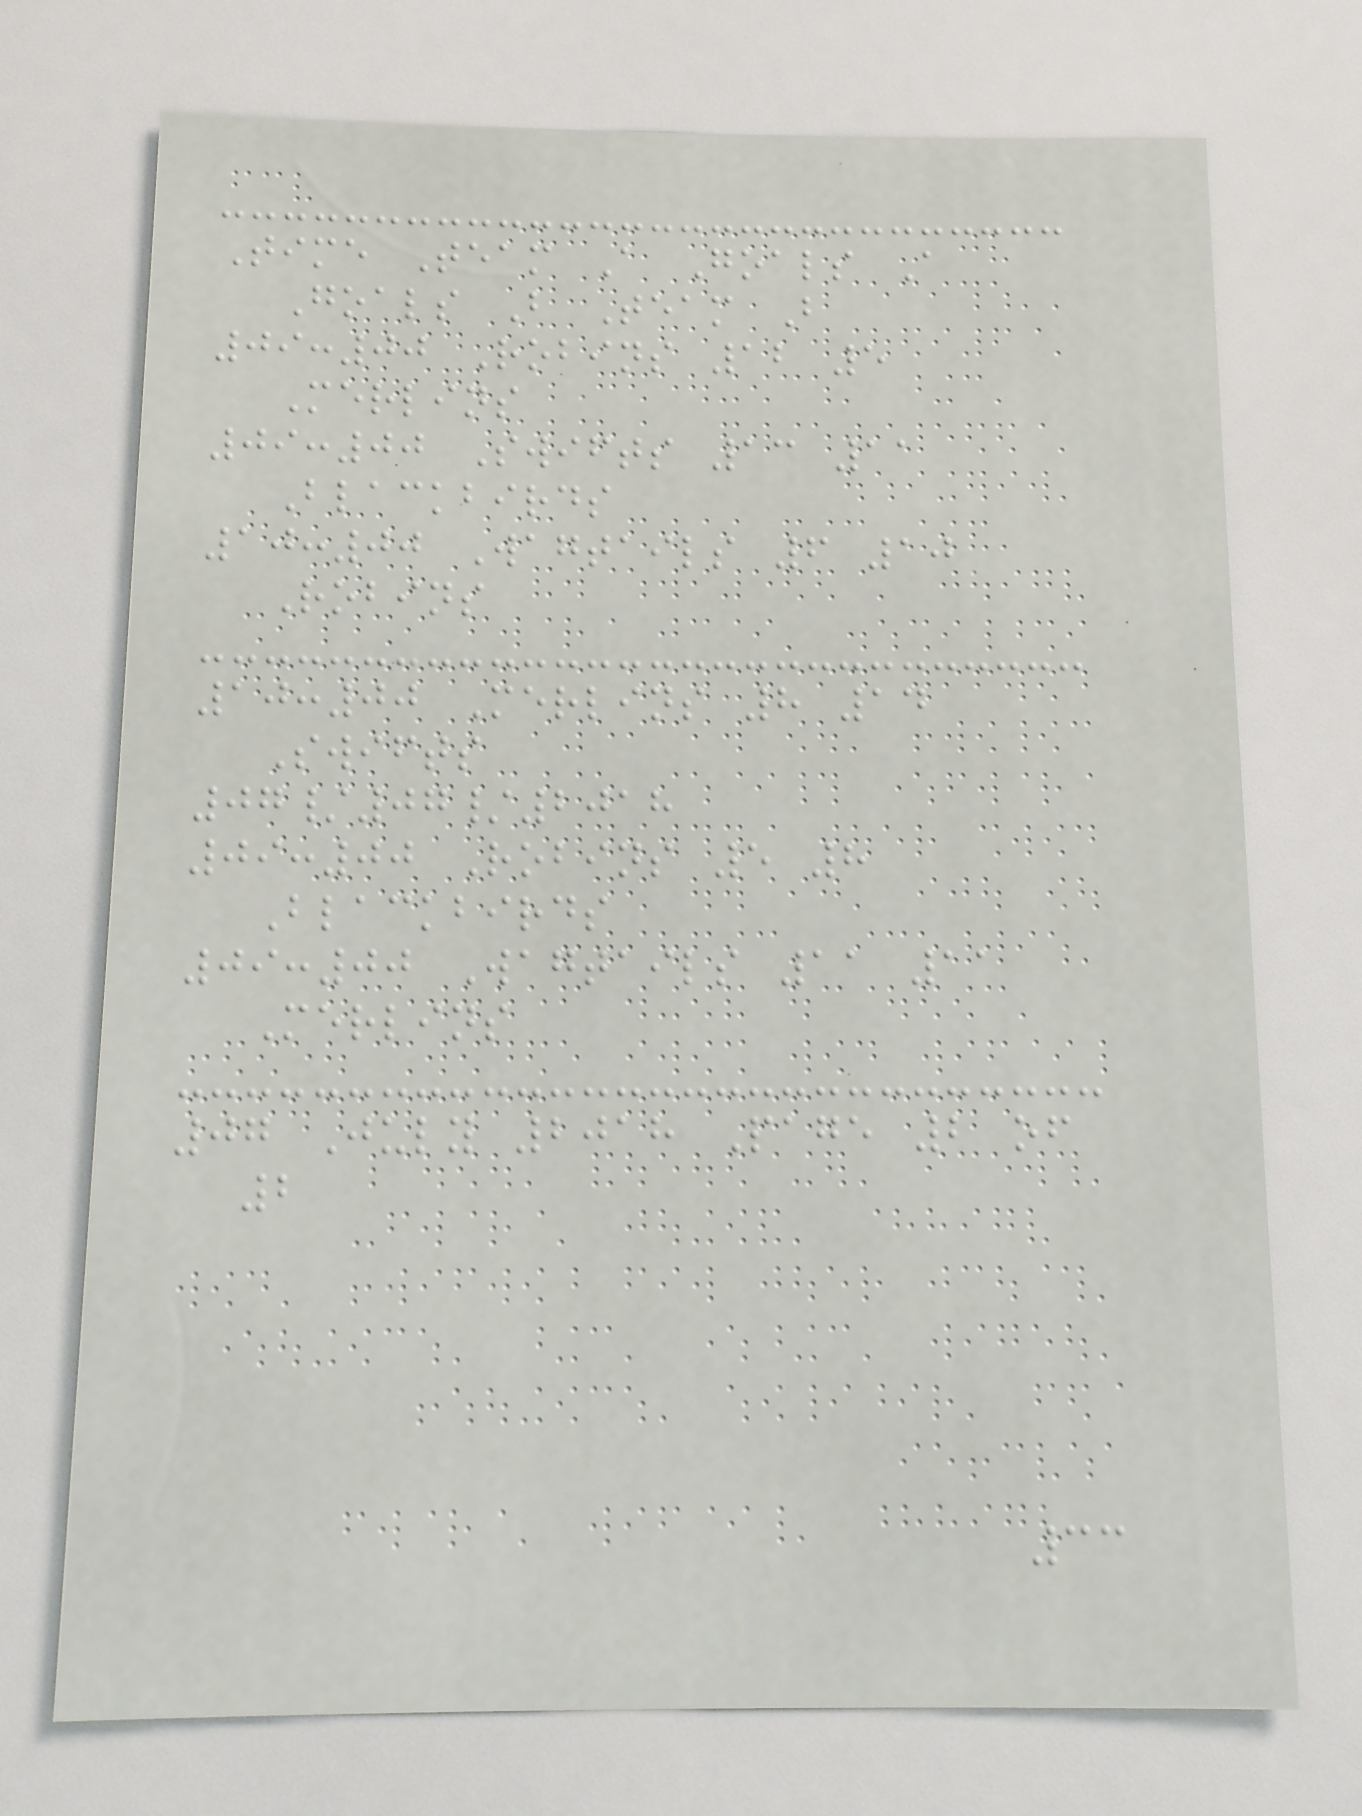Time Team A Goals A
Goals B Team B
09:00 Robins 12 5
Merlins
09:00 Swifts 13 11
Blackbirds
10:00 Wagtails 6 10
Robins
10:00 Merlins 8 14
Swifts
07/07/2018
09:00 Robins 5 8
Blackbirds
09:00 Wagtails 11 11
Merlins
07 July 2018 Page 2 of
2
33
